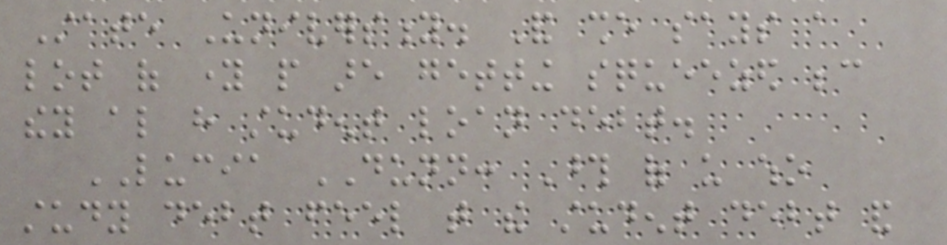State University. And she says a
lot of young people are getting squeezed because
they also have student loan debt.
LUCIA DUNN: Those of us who
study debt feel that the student debt and
